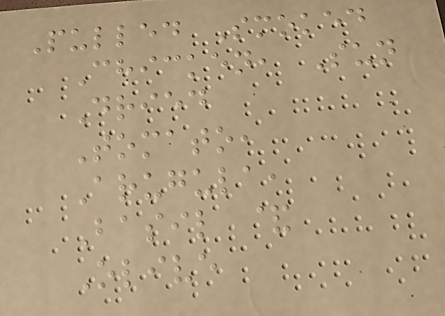Pulled Smoked
Chicken, Sun
Dried
Tomato,
Arugula,
Basil &
Olive
